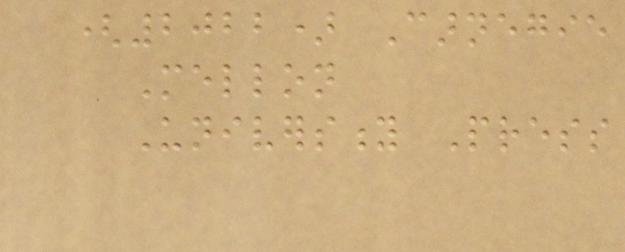(2022) Carnegie
Mellon
University Press
